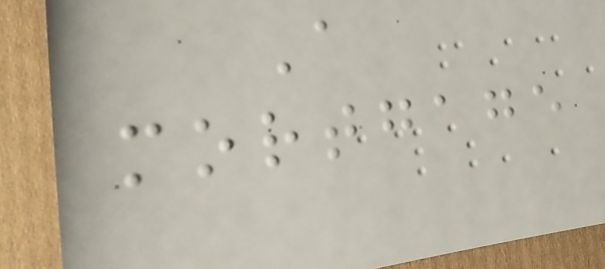A
mortgage
